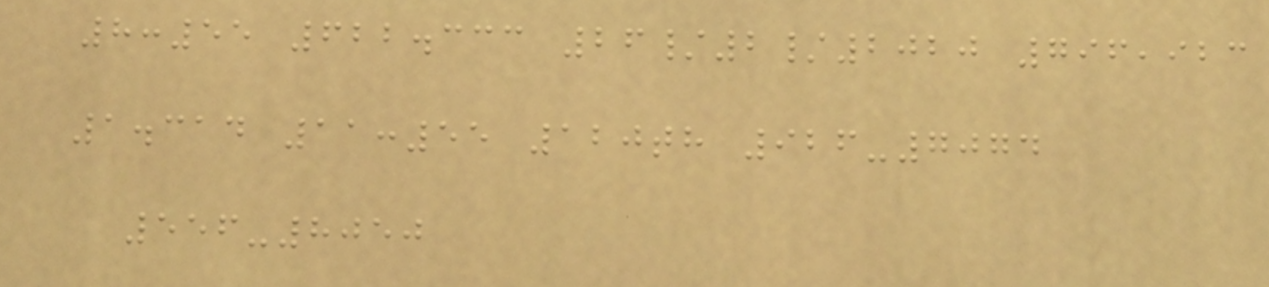8:55 622.333 26/2/2020 796,923
1.314 11:55 120th 926-7074
556-8050
